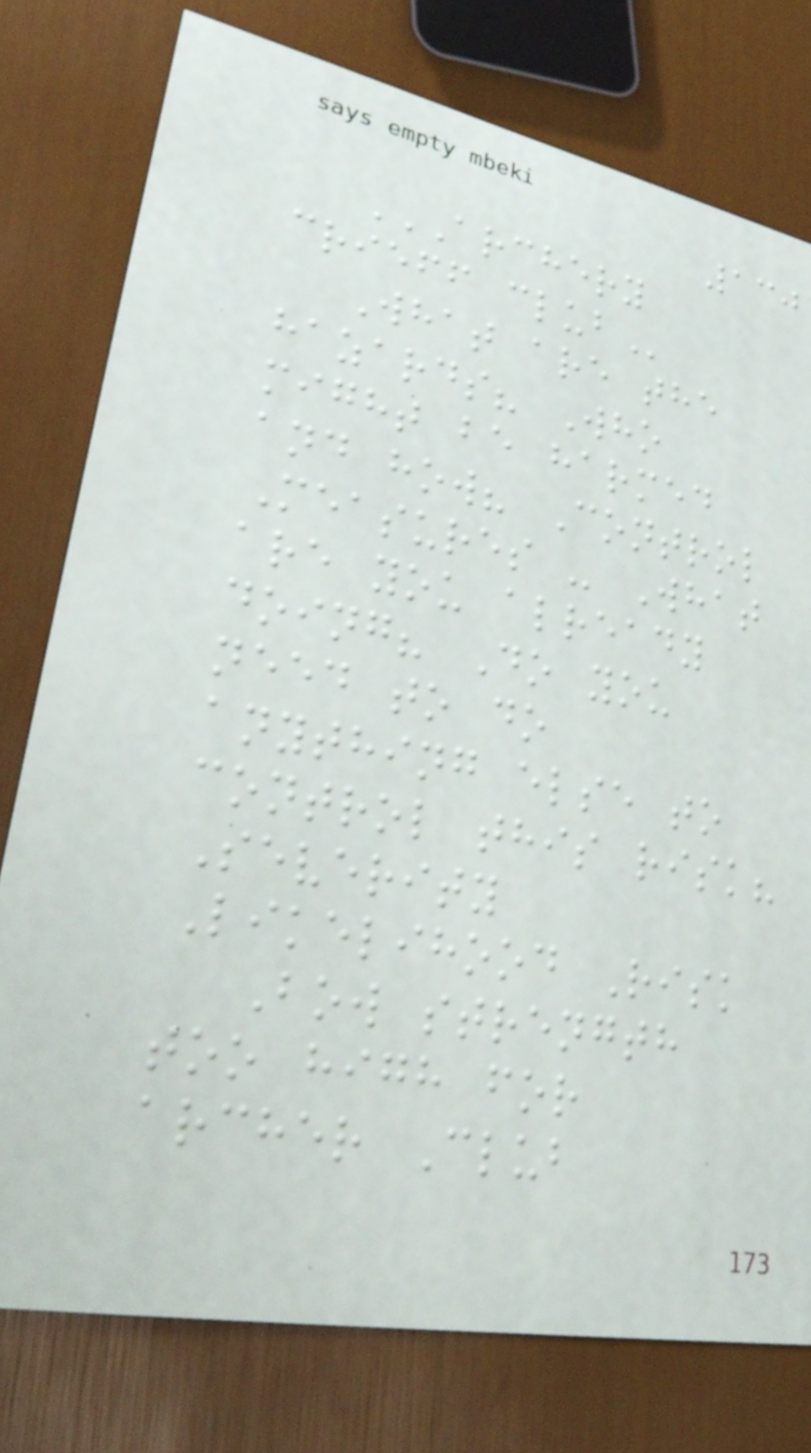130
ARCHERY
CRIEFF CLUB
What are the
hazards? Who
might be harmed
and how? Control
Measures - What
are you already
doing? Do you
need to do
anything else to
control this risk?
Severity
Likelihood Risk
Bow strength
too high for
archer Club
